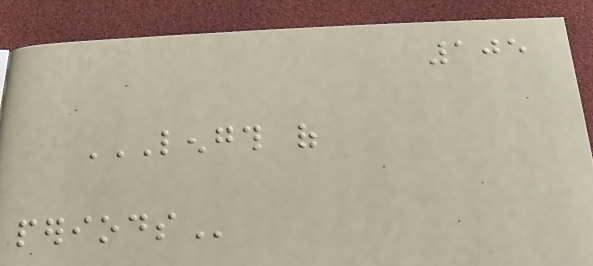105
LENGTH OF
PERIODS
